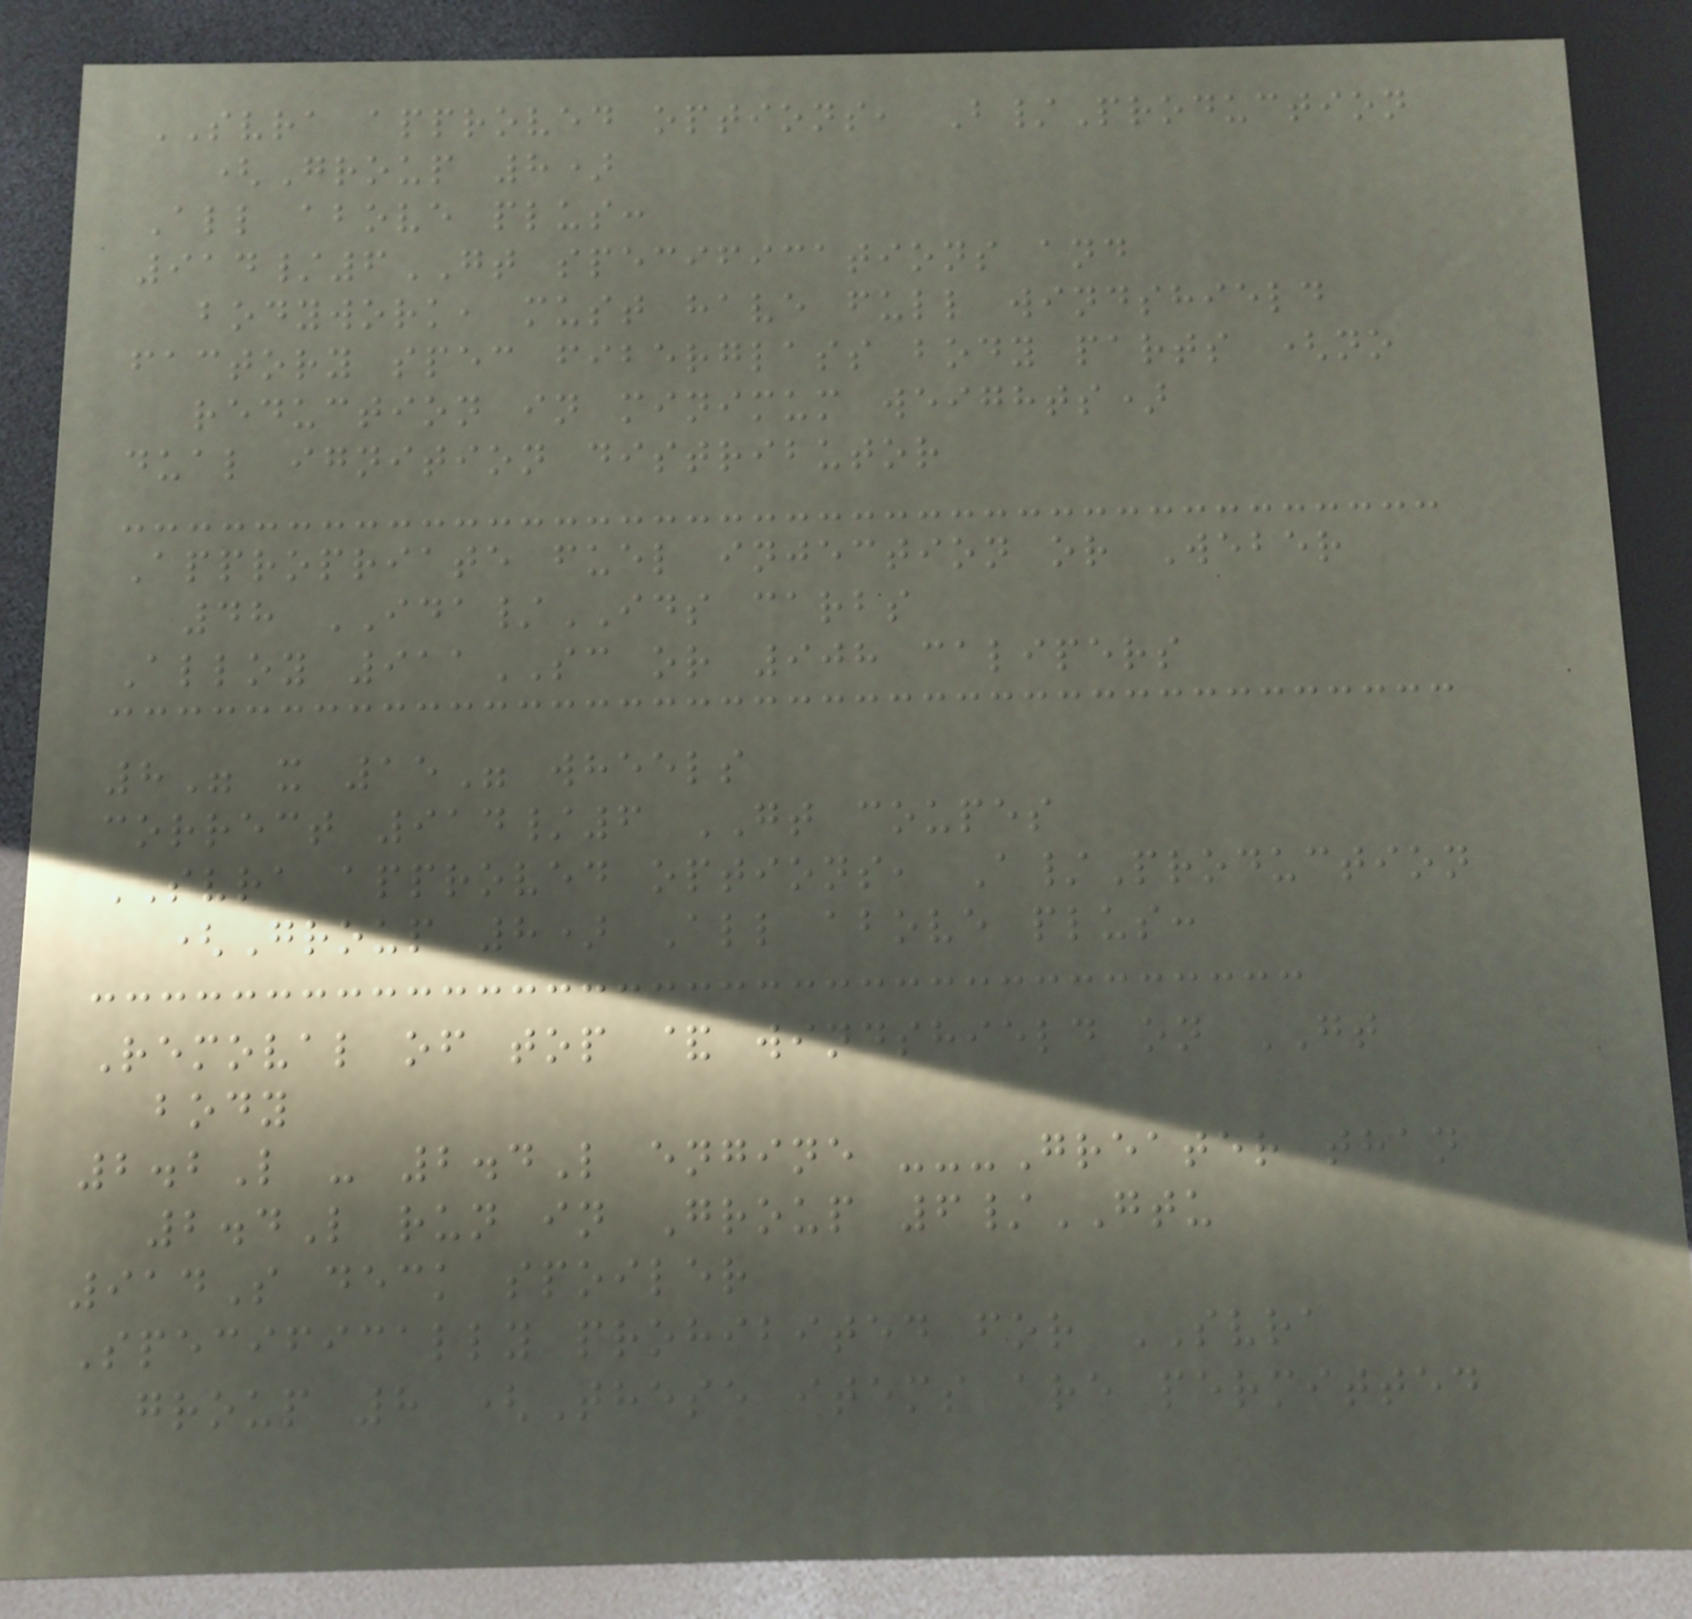SVRA approved options, B/Production
(Group 8)
All above plus:
914/6GT specifications and
bodywork, must have full windshield
factory spec fiberglass body parts (no
reduction in minimum weights)
dual ignition distributor
Appropriate fuel injection or Weber
48 IDA/IDS carbs
Alloy 911SC or 908 calipers
8" x 15" wheels
correct 914/6 GT coupes
SVRA approved options, A/Production
(Group 8) All above plus:
Removal of top & windshield on GT
body
2.2L - 2.4L engine ---Greater than
2.4L run in Group 6/GTU
914S deck spoiler
Specifically prohibited for SVRA
group 8 (These items are permitted
